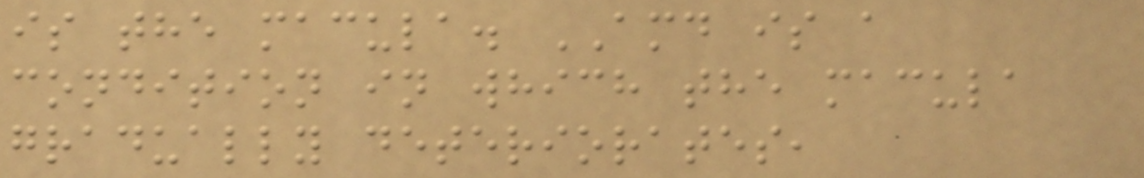is the macula. AMD is a
condition in which the macula
gradually deteriorates,
